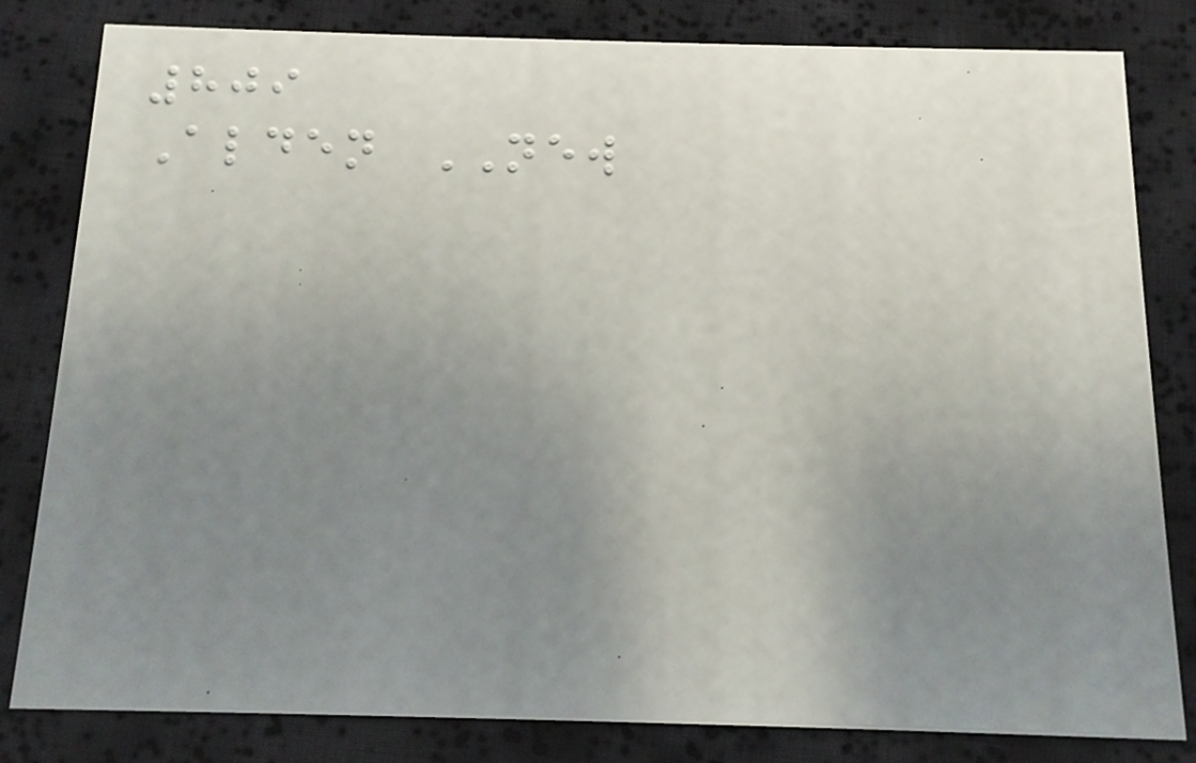809
Alden NEW
